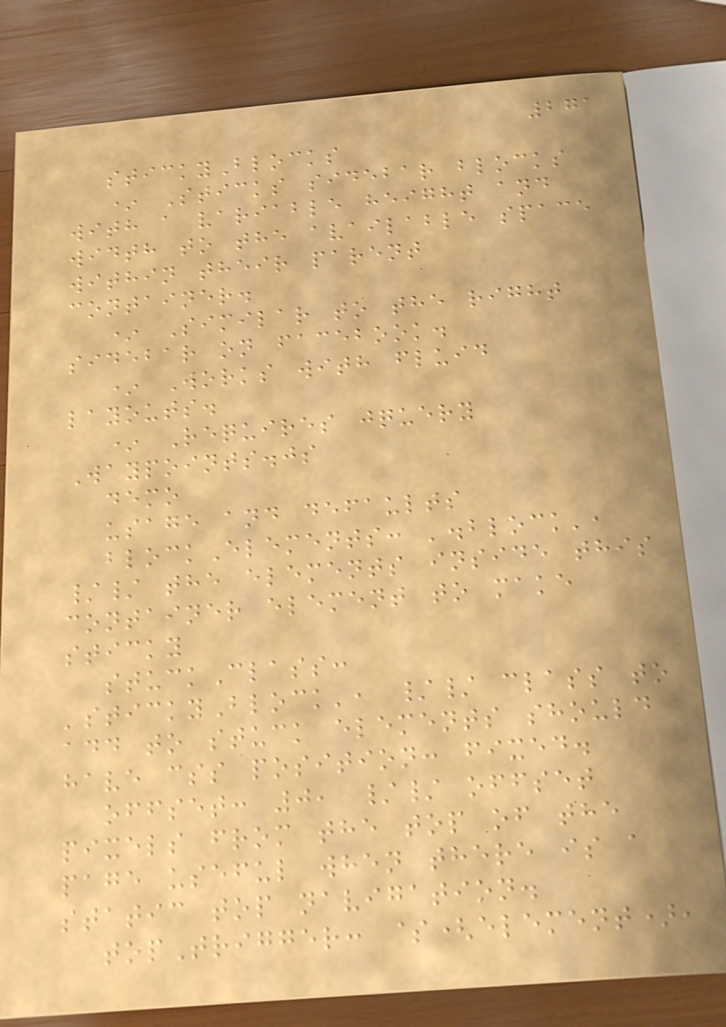271
stickyBlocks
* Sticks sidebar blocks
with a variable height and
width to the available space
within their parent
container.
* Similar to the right
sidebar on facebook.
* Works with fluid
layouts.
* Requires jquery
Waypoints.js
demo
usage and defaults
blockElements: '.block',
// the elements inside this
container element to make
sticky
stuckClass:
'stickyBlock', // class to
add to stuck elements should
have css position: fixed.
offset: 0, // offset
pixels from the top of the
page useful when there is a
static top navigation.
topTrigger: $(element),
